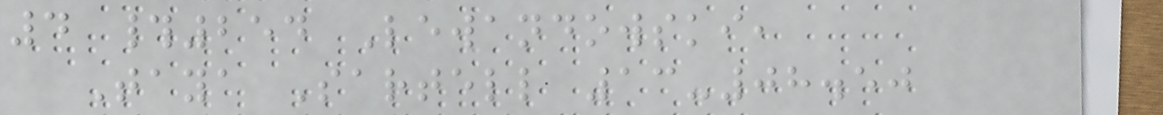4 #254 Lewandowski,
Taya Sartell 13-08.50
